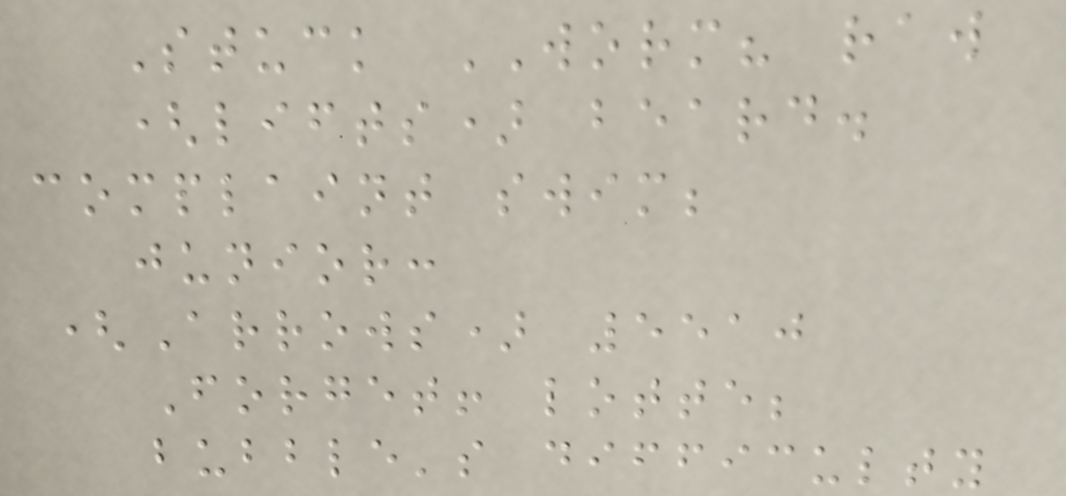Stuck WORM? raw
(lifts) beard.
complaint swim;
junior:
(Arrows) 5510
Forget! lotte;
bubble's difficulty
